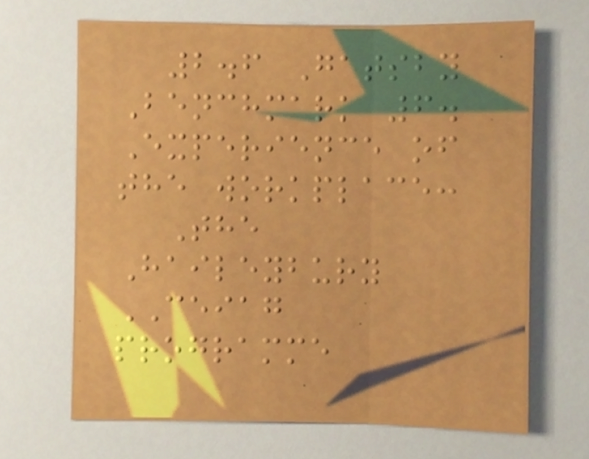2.6 Gatsby
Benchmark 6.
Experience of
the workplace:
The
Haileybury
CEIAG
programme
